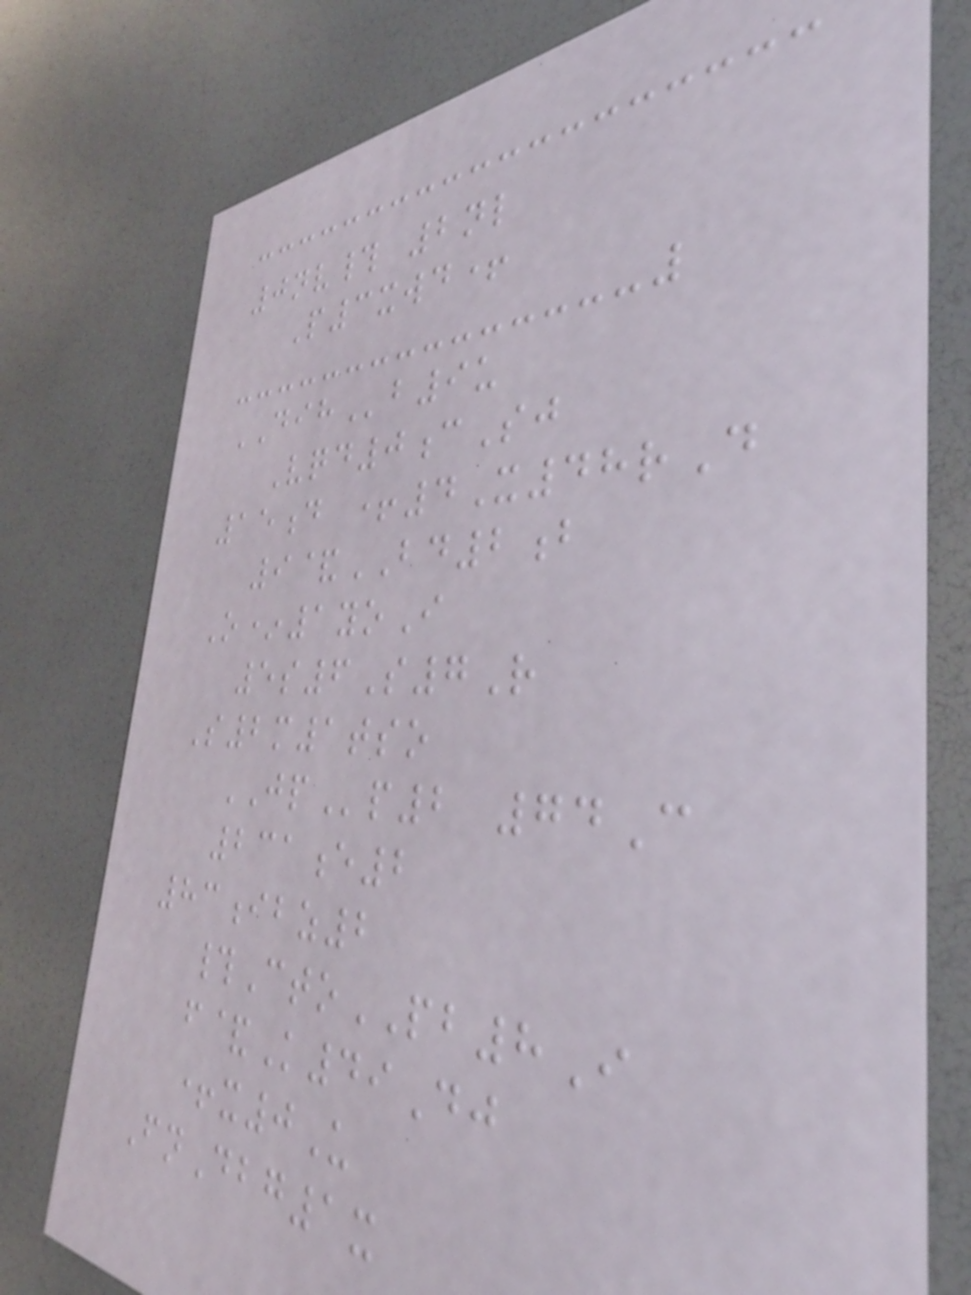0nv# 2nl
P3xwd+
DIHb9u
Vqd0cSj
15d +4X48rD
9&BD2b
O*1yoI
5s6S7R
S2m1tso
JPp2 74C
231e2
83ibz2
#CtoPB8I
f&K49Dj
+x0U
FnDbg1x
